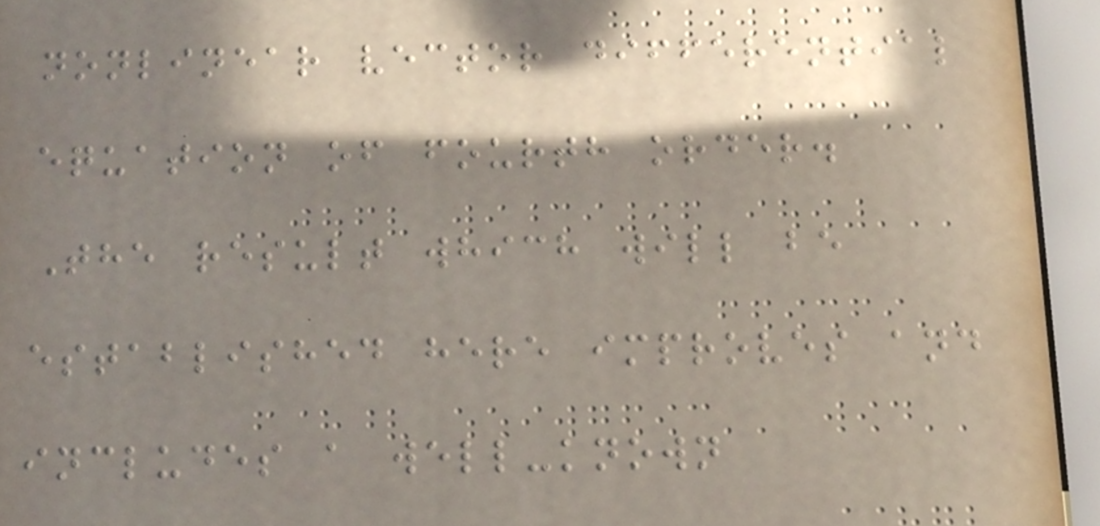nonlinear vector differential
equation of fourth order.
The result which will be
established here improves and
includes a well-known
